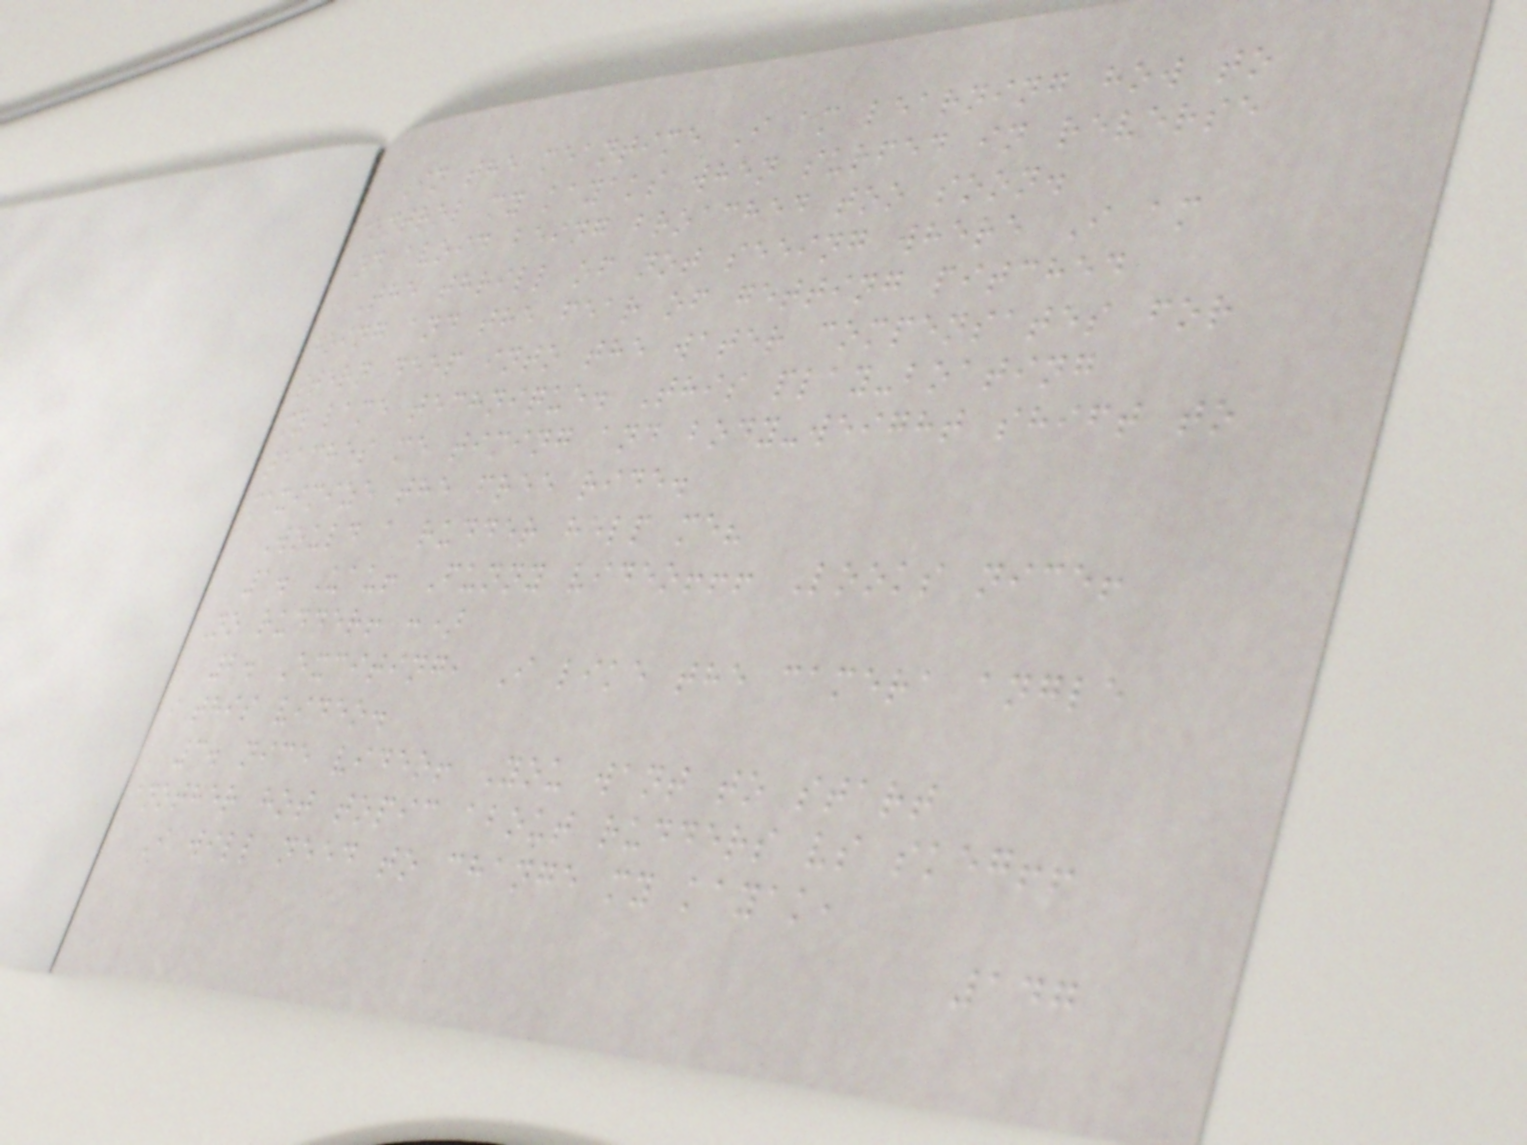In the meantime I am learning how to
control my kayaks when surfed in reverse
and avoid being broached too soon.
The thrill of not seeing where I am
going and the fear of getting pitched
stern deep into the water compensates for
my lame technique. This play-boating
teaches me timing and body-weight shift to
maximize the free ride.
Would a rudder help me?
1. Uau! Funny video!!! Looks nice!
No rudder! :)
2. Exciting, I like the camera angle
i this video.
3. nice video! You want to start
another hot topic about rudders vs skeg!!
I will need to change my kayak,
147
